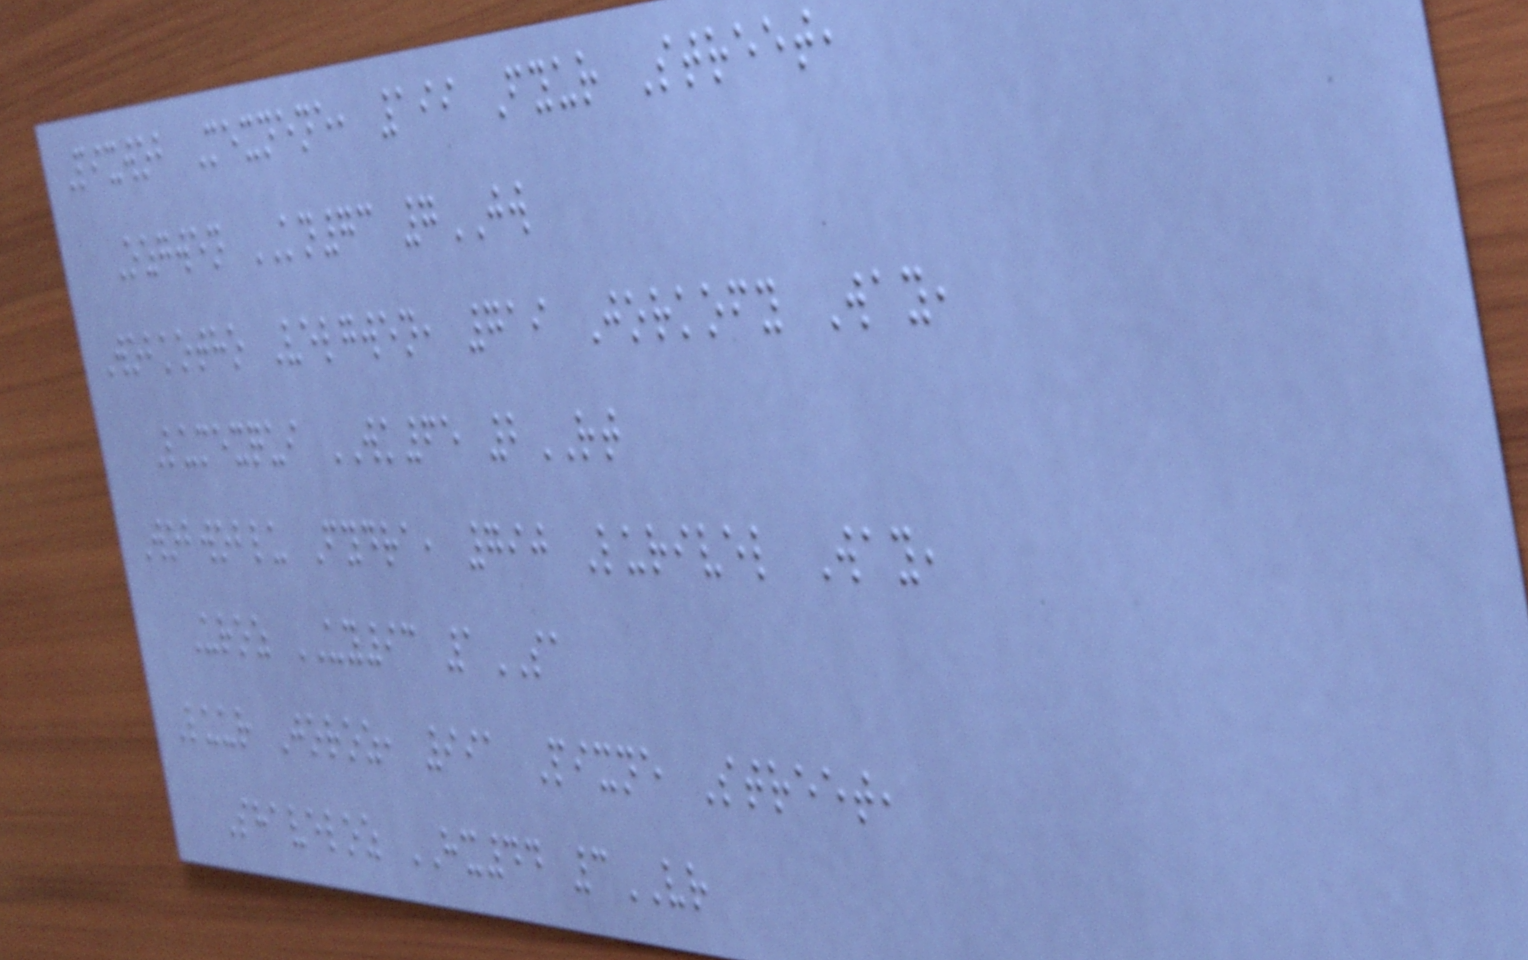Pixwob Mexnene, 199 Fyur Street,
Ozgwen KN73 7JW
Wobkotho Velgwen, 719 Jorkofy Way,
Lumexqui WK65 2RT
Wobwoblu Fydra, 790 Lurivel Way,
Uroz UY93 1SA
Luur Joroz, 991 Pixne Street,
Shaveloz HX44 3VR
